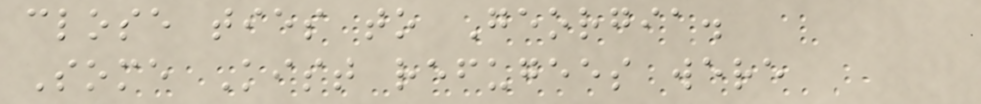close ties to Georgia.
Some Kist refugees were
